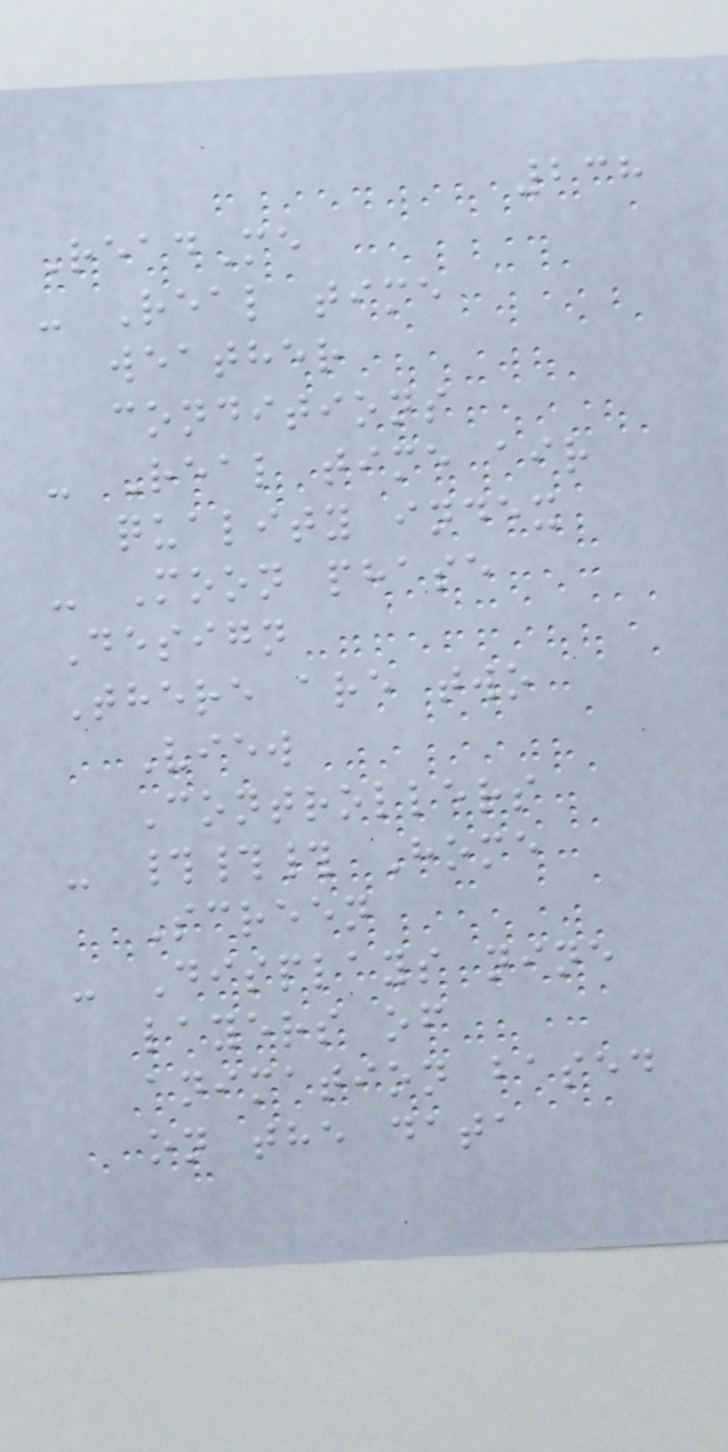238
ReadMe
- Real time
weather
conditions
- Real time air
quality index
- Moon phase
Design
There are two
View
Controllers
- ### Home
Screen
- Displays nine
layers of
animation based
on the data
